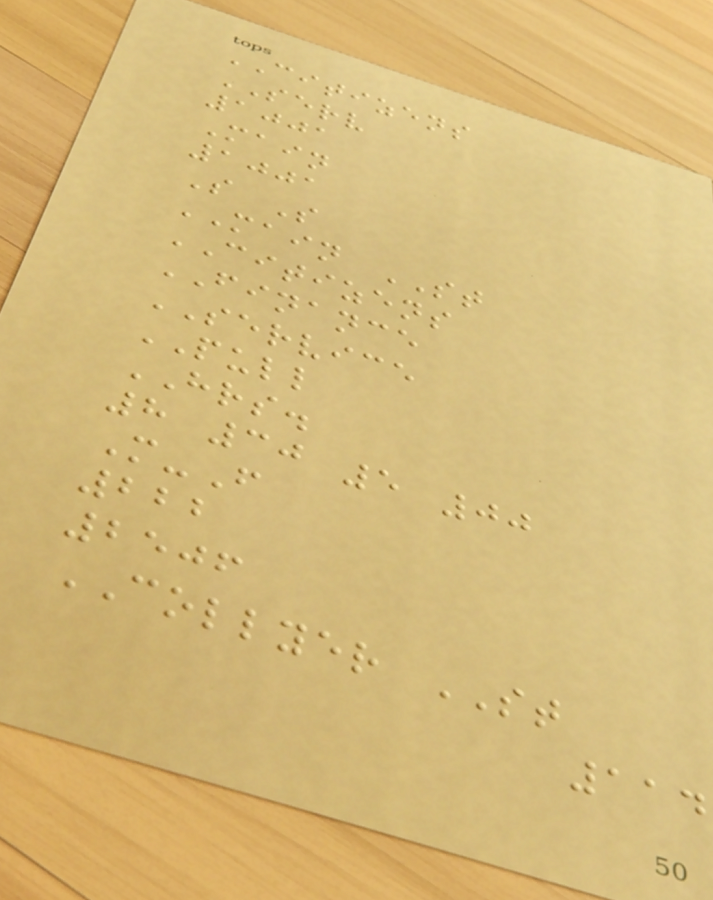CITIZENS
SERV
1001
Main
1001
S S
MAIN ST
CITIZENS
FINANCE
SERVICE
PULL
HRS.
8 30 5 00
M-F
222
2506
COLLYER ST
114
